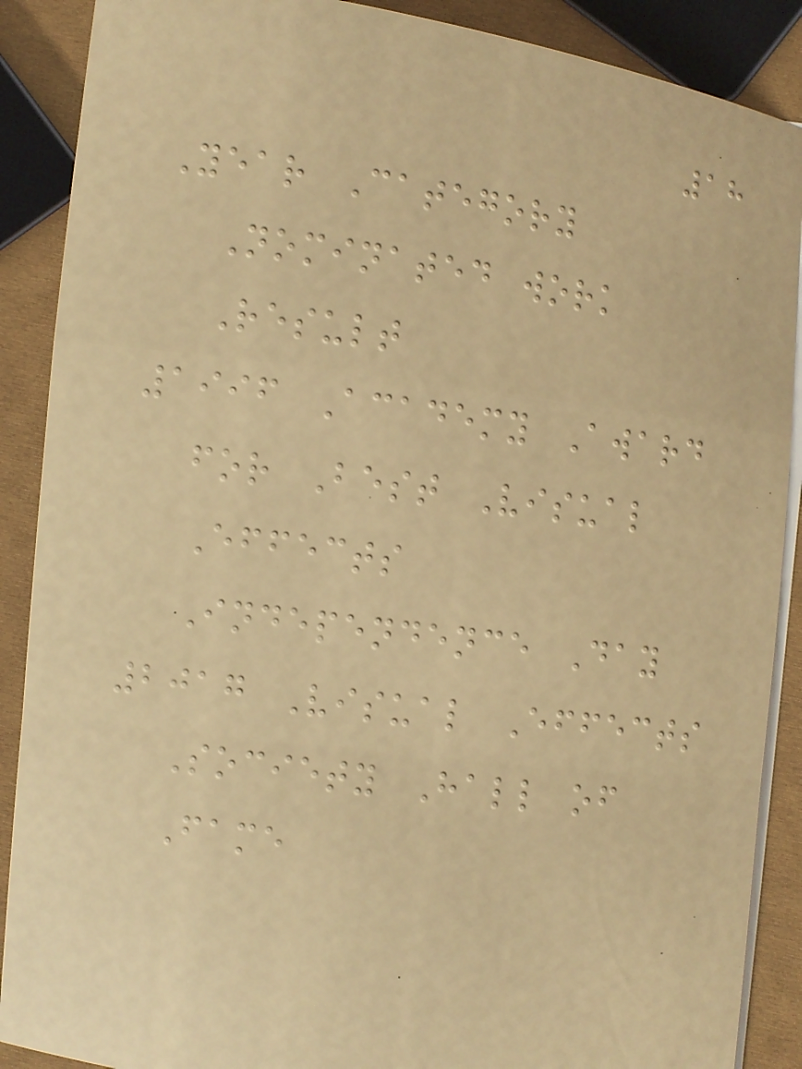18
Year Category
Nominated work
Result
1996 Academy Award
for Best Visual
Effects
Independence Day
2017 Visual Effects
Society Hall of
Fame
